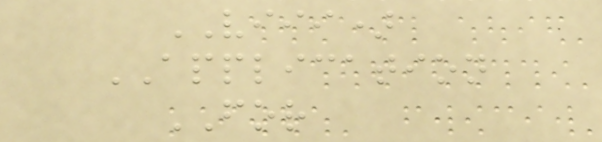VIII)
APPLICATION
FOR
